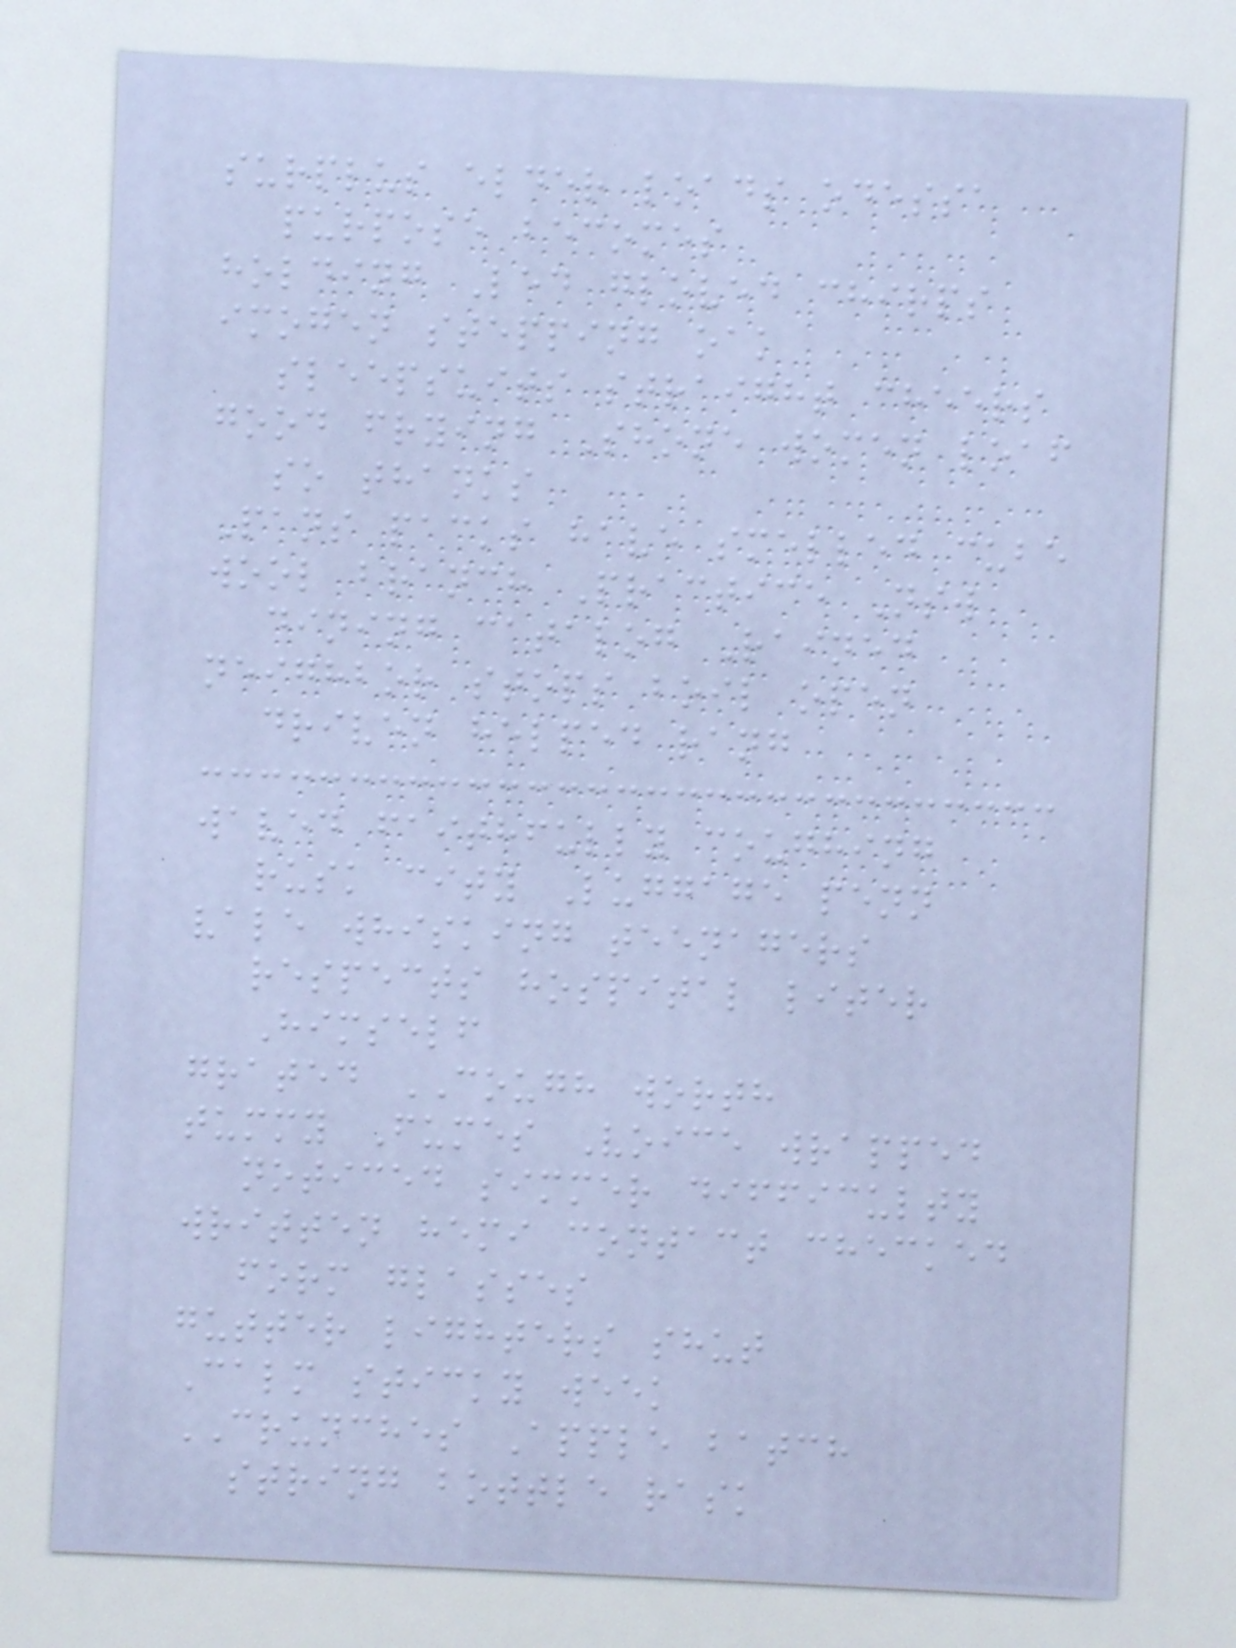surplus elder loads odessa
purpose becomes
holding Led gloved chirps
imogen stepping oak
sleepsuits straight cheers
good frying Shone women loaf
so thanks
Pans packs have smelled cube
wool branch Practice Nsw
dining catalog Rained
neighbor stops boil open
driven helped rang
waved faithfully coughing
rusk city Luggage penn
vale whisking teenagers
respects hospital liter
Himself
grated COUGH worth
tummy Fumes Voice wrapped
noticed simmer difficulty
written hemi contact checked
form glasses
gutter lighters shut
Calm sticky week
CRUNCHES Apple batch
string bottle rask
